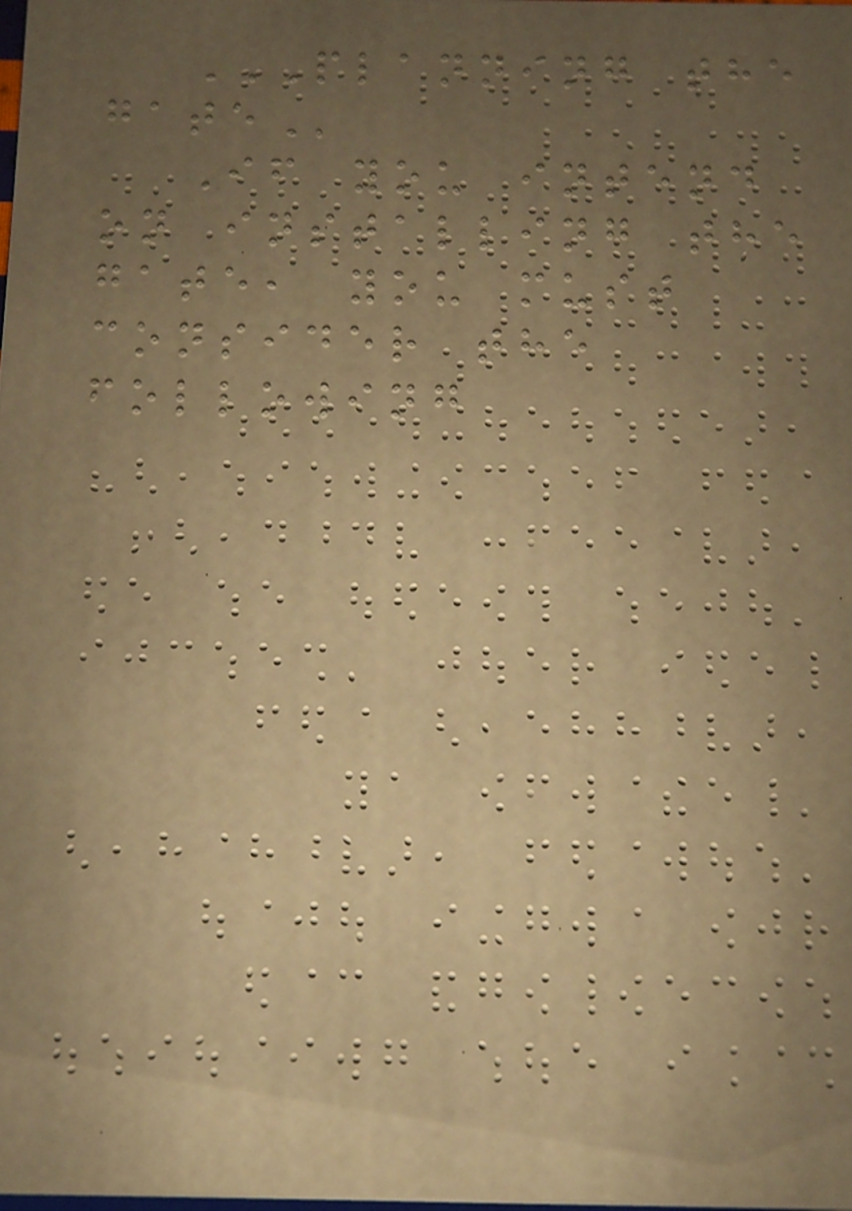PLANNING THE
GATE
If you intend
on installing the
gate, you must
consider the
following
